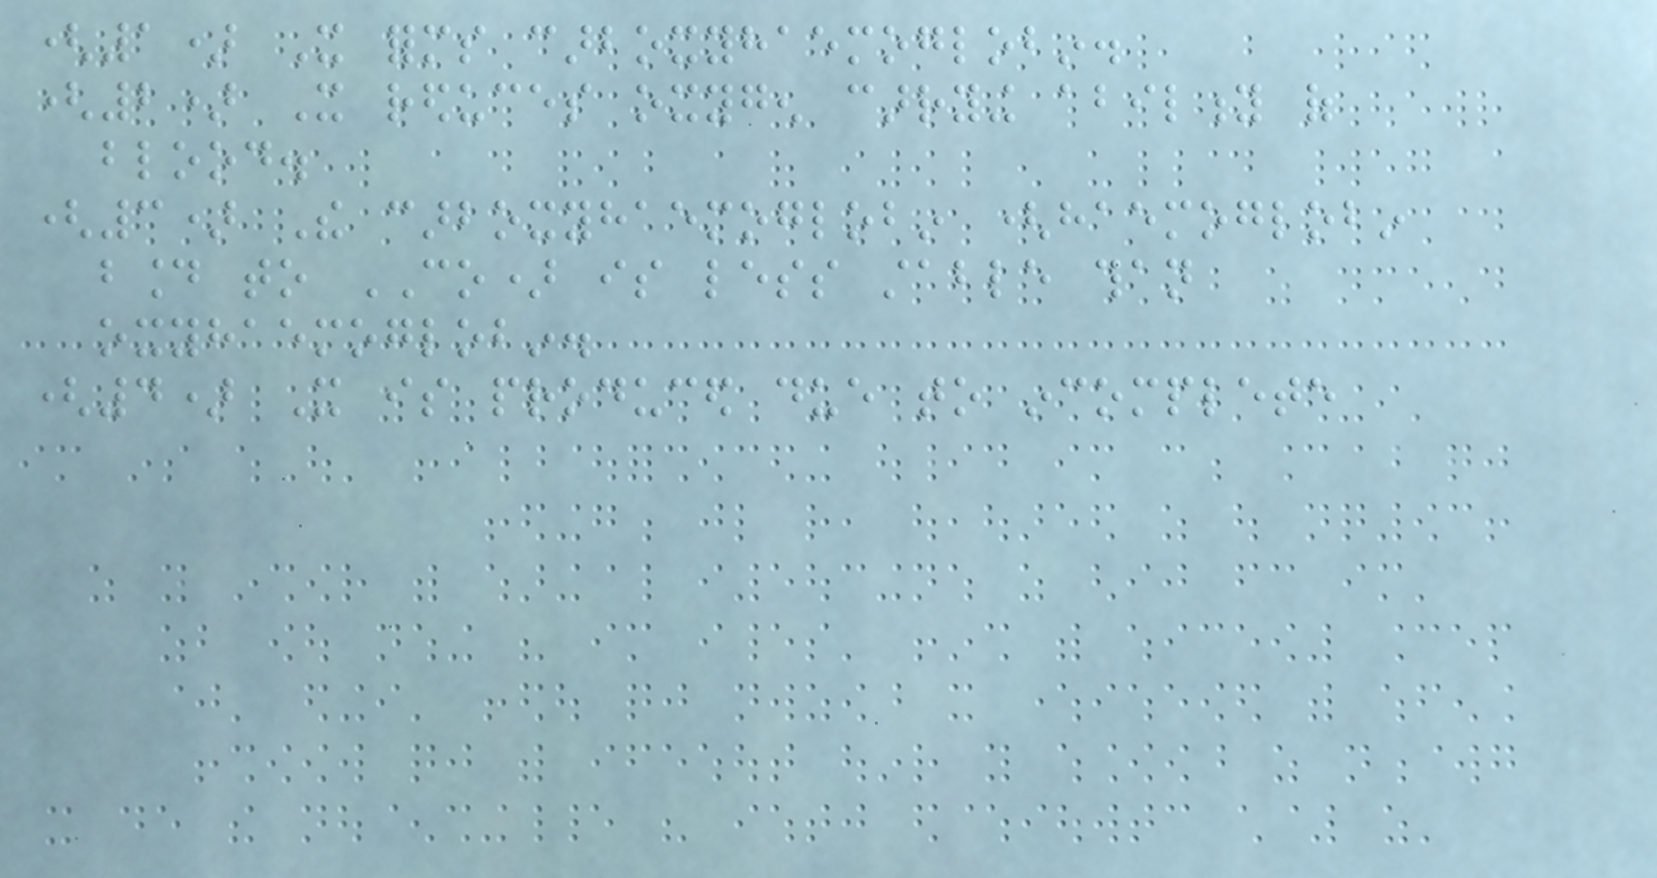(1) It forms carboxyhaemoglobin.
(2) It reduces oxygen carrying ability of
blood.
(3) The carboxyhaemoglobin (haemoglobin
bound to CO) is less stable than
oxyhaemoglobin.
(4) It is produced due to incomplete
